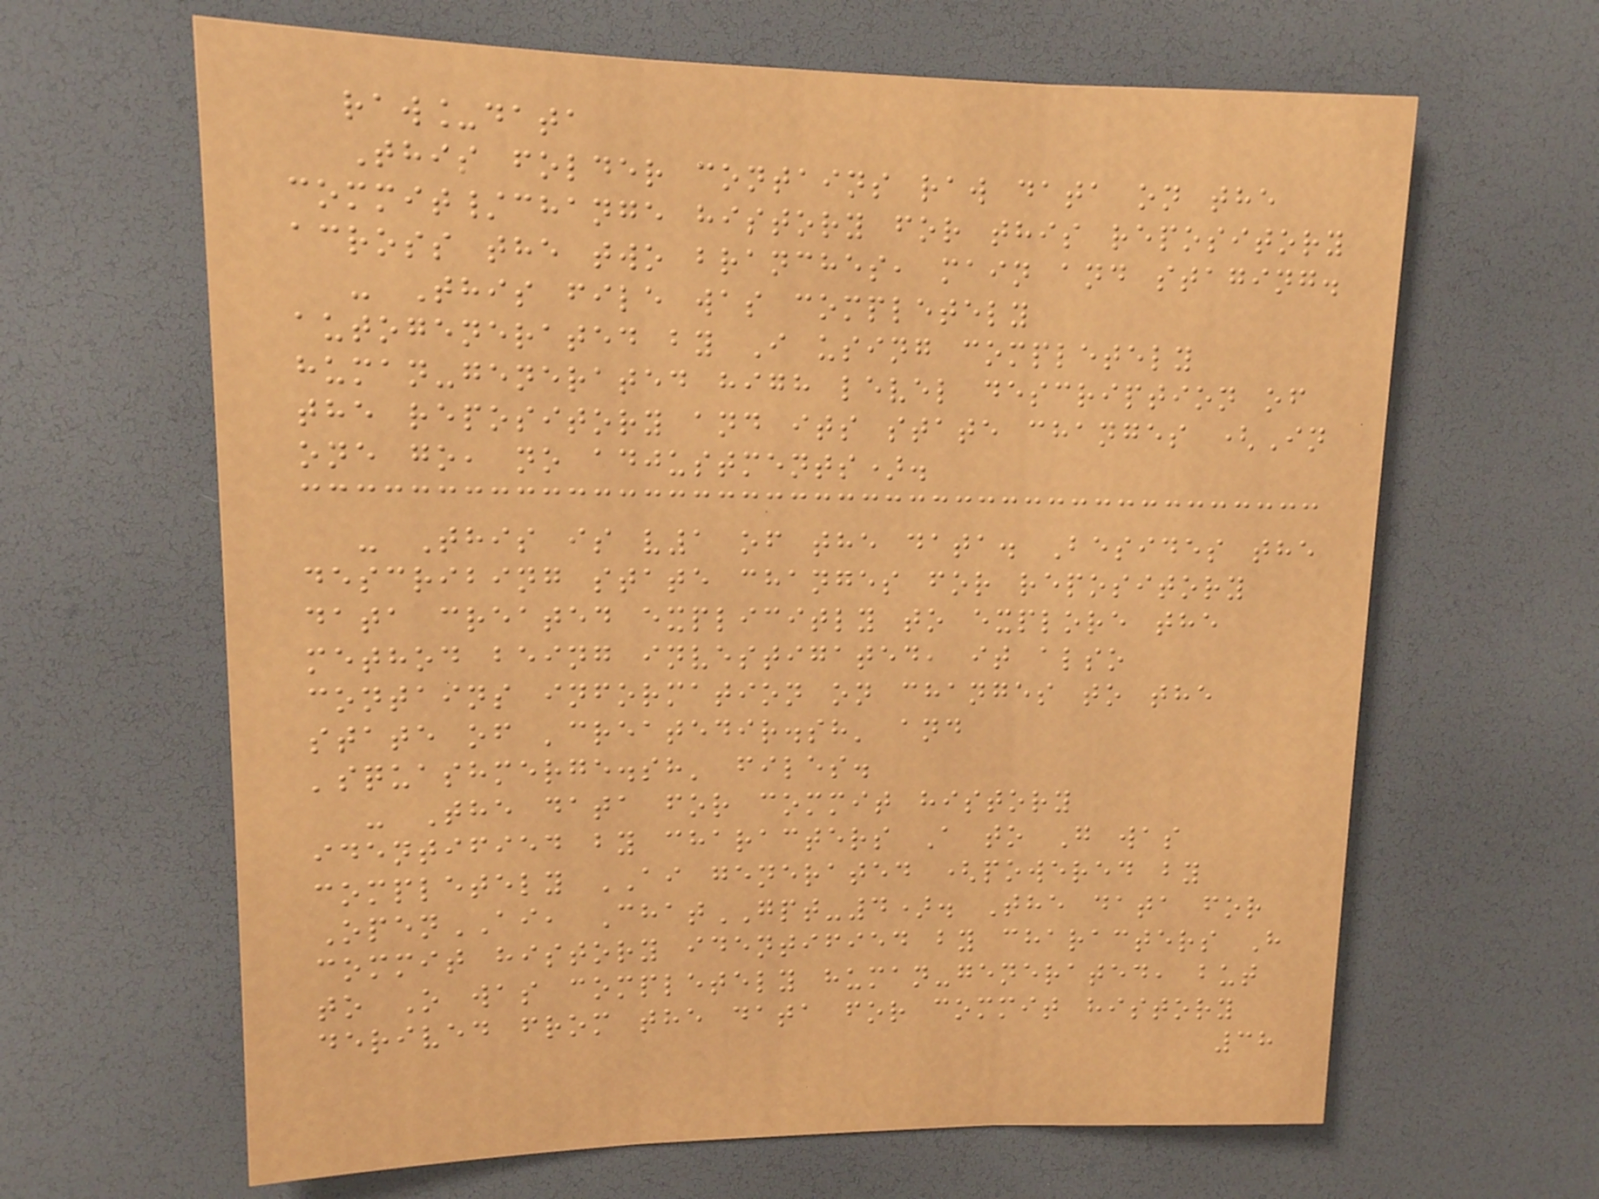raw_data
This folder contains raw data on the
commit/change history for this repository
across the two branches, main and staging.
- This file was completely
autogenerated by I using completely
human-generated high level description of
the repository and its state changes (In
one go, no adjustments).
- This is v1 of the data. Besides the
describing state changes for repository
data created explicitly to explore the
method being investigated, it also
contains information on changes to the
state of 'createdir.sh' and
'squashmerge.sh' files.
- The data for commit history
identified by characters A to G was
completely AI generated (powered by
OpenAI, ChatGPT-4). The data for
commit history identified by characters H
to O was completely human-generated, but
derived from the data for commit history
38
